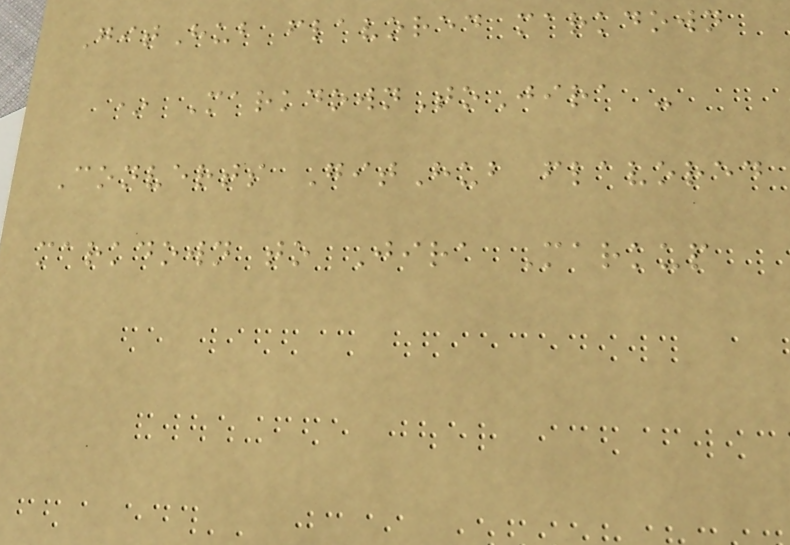GitHub flavored markdown
* MarkdownToJira -
Converts GitHub flavored
markdown to Jira Markup
